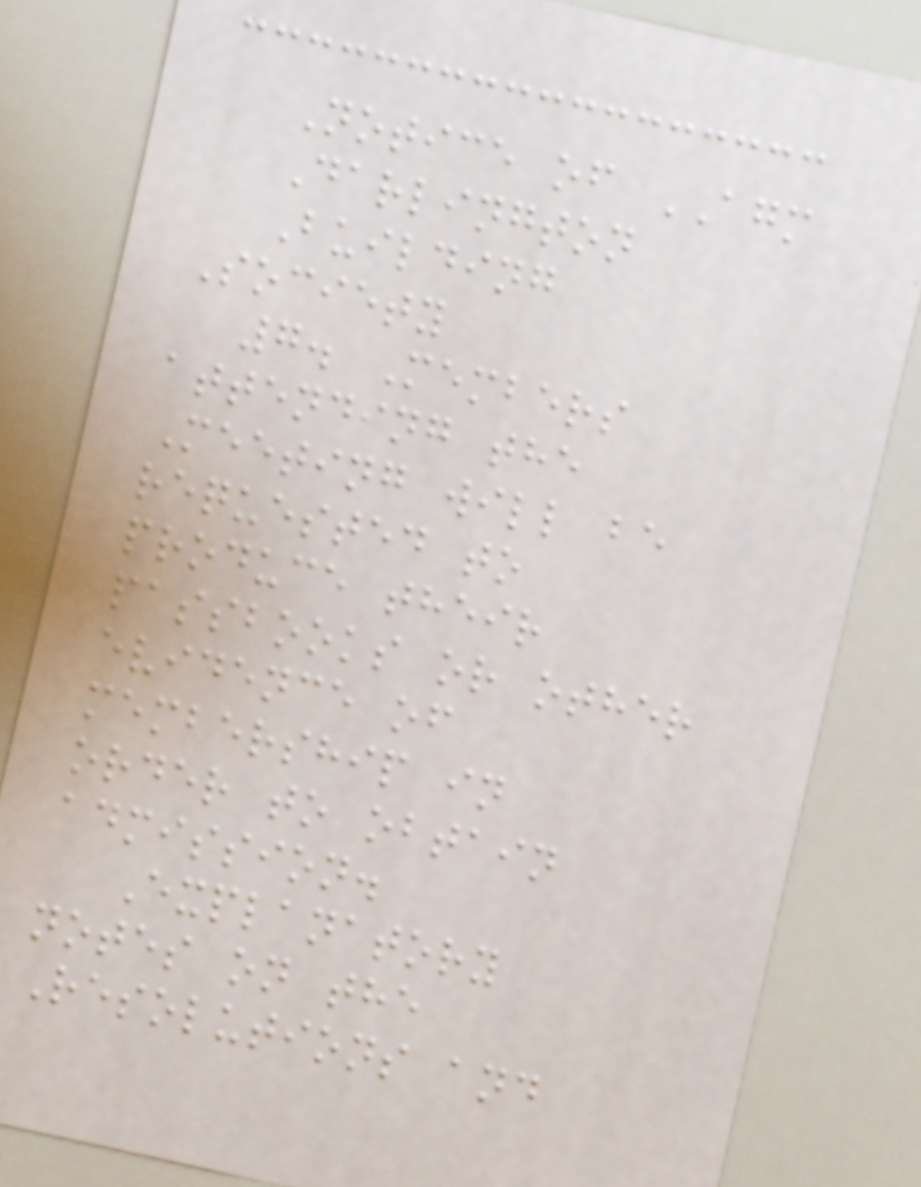Notice of AGM
Darlington
Building
Society
7. Members
attending the
Meeting will be
requested to
produce their
passbooks or other
evidence of
membership in
order to obtain
admission.
Explanatory
notes on the
Resolutions and
